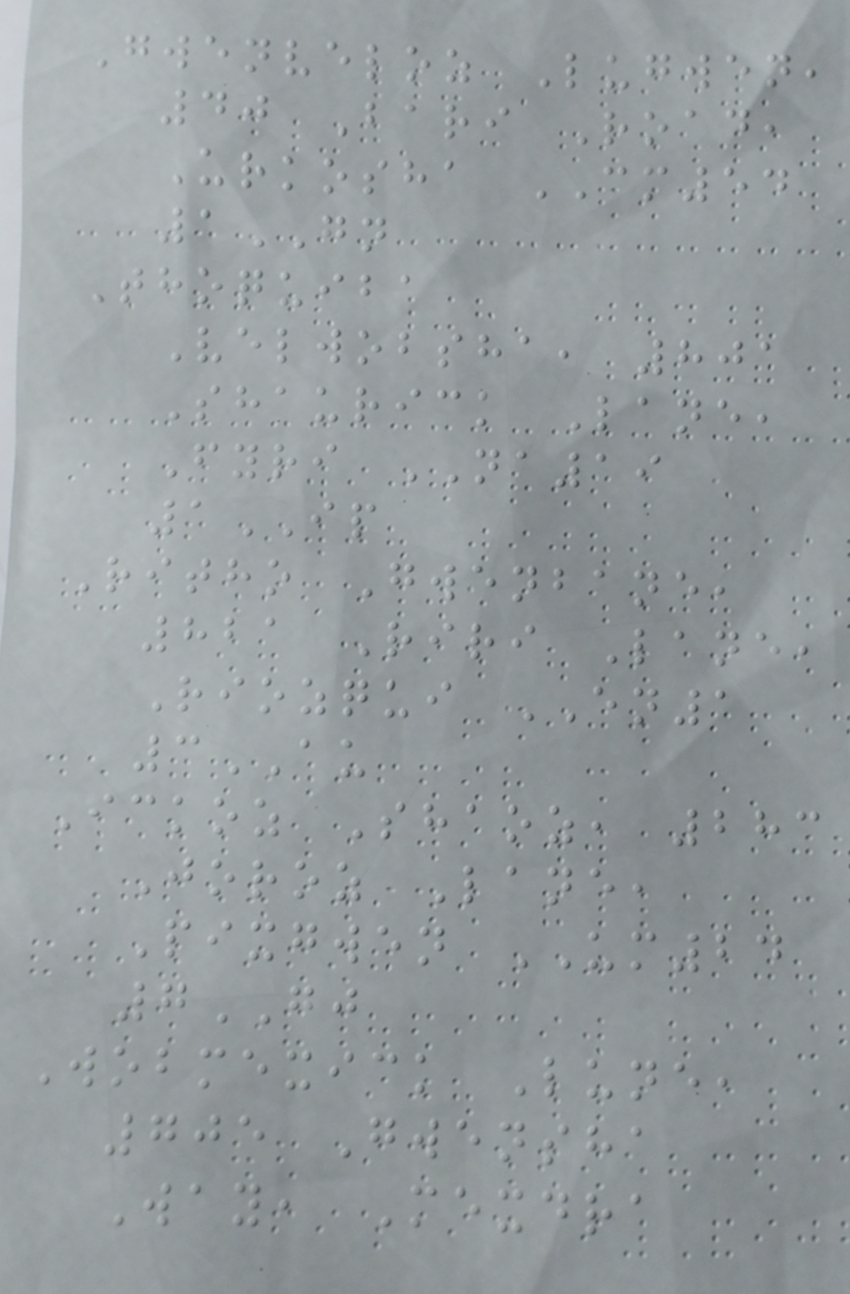Gwenveloz Lugwen,
40 Bari Road,
Urkosha CM54
1GN
Thoquiba
Velwobsha, 801
Shaurick Lane,
Fyri NA19
1IP
Ritho Gwenbane,
821 Riri Lane,
Riozqui EN1
3AU
Ickoz Shaoz, 283
Joroz Lane,
Pixgwen UM24
7GJ
Wobmexick Lune,
705 Gwensha
Way, Mexdra
